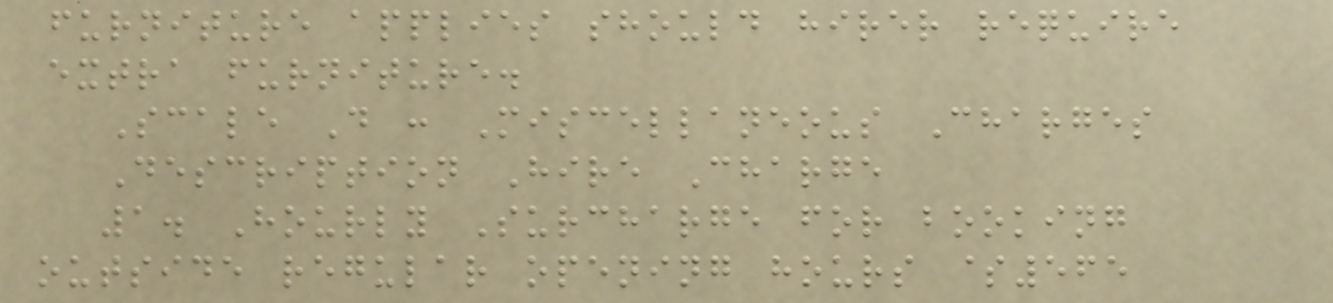furniture applies should hirer require
extra furniture.
Scale D : Miscellaneous Charges
Description Hire Charge
1. Hourly Surcharge for booking
outside regular opening hours $565
